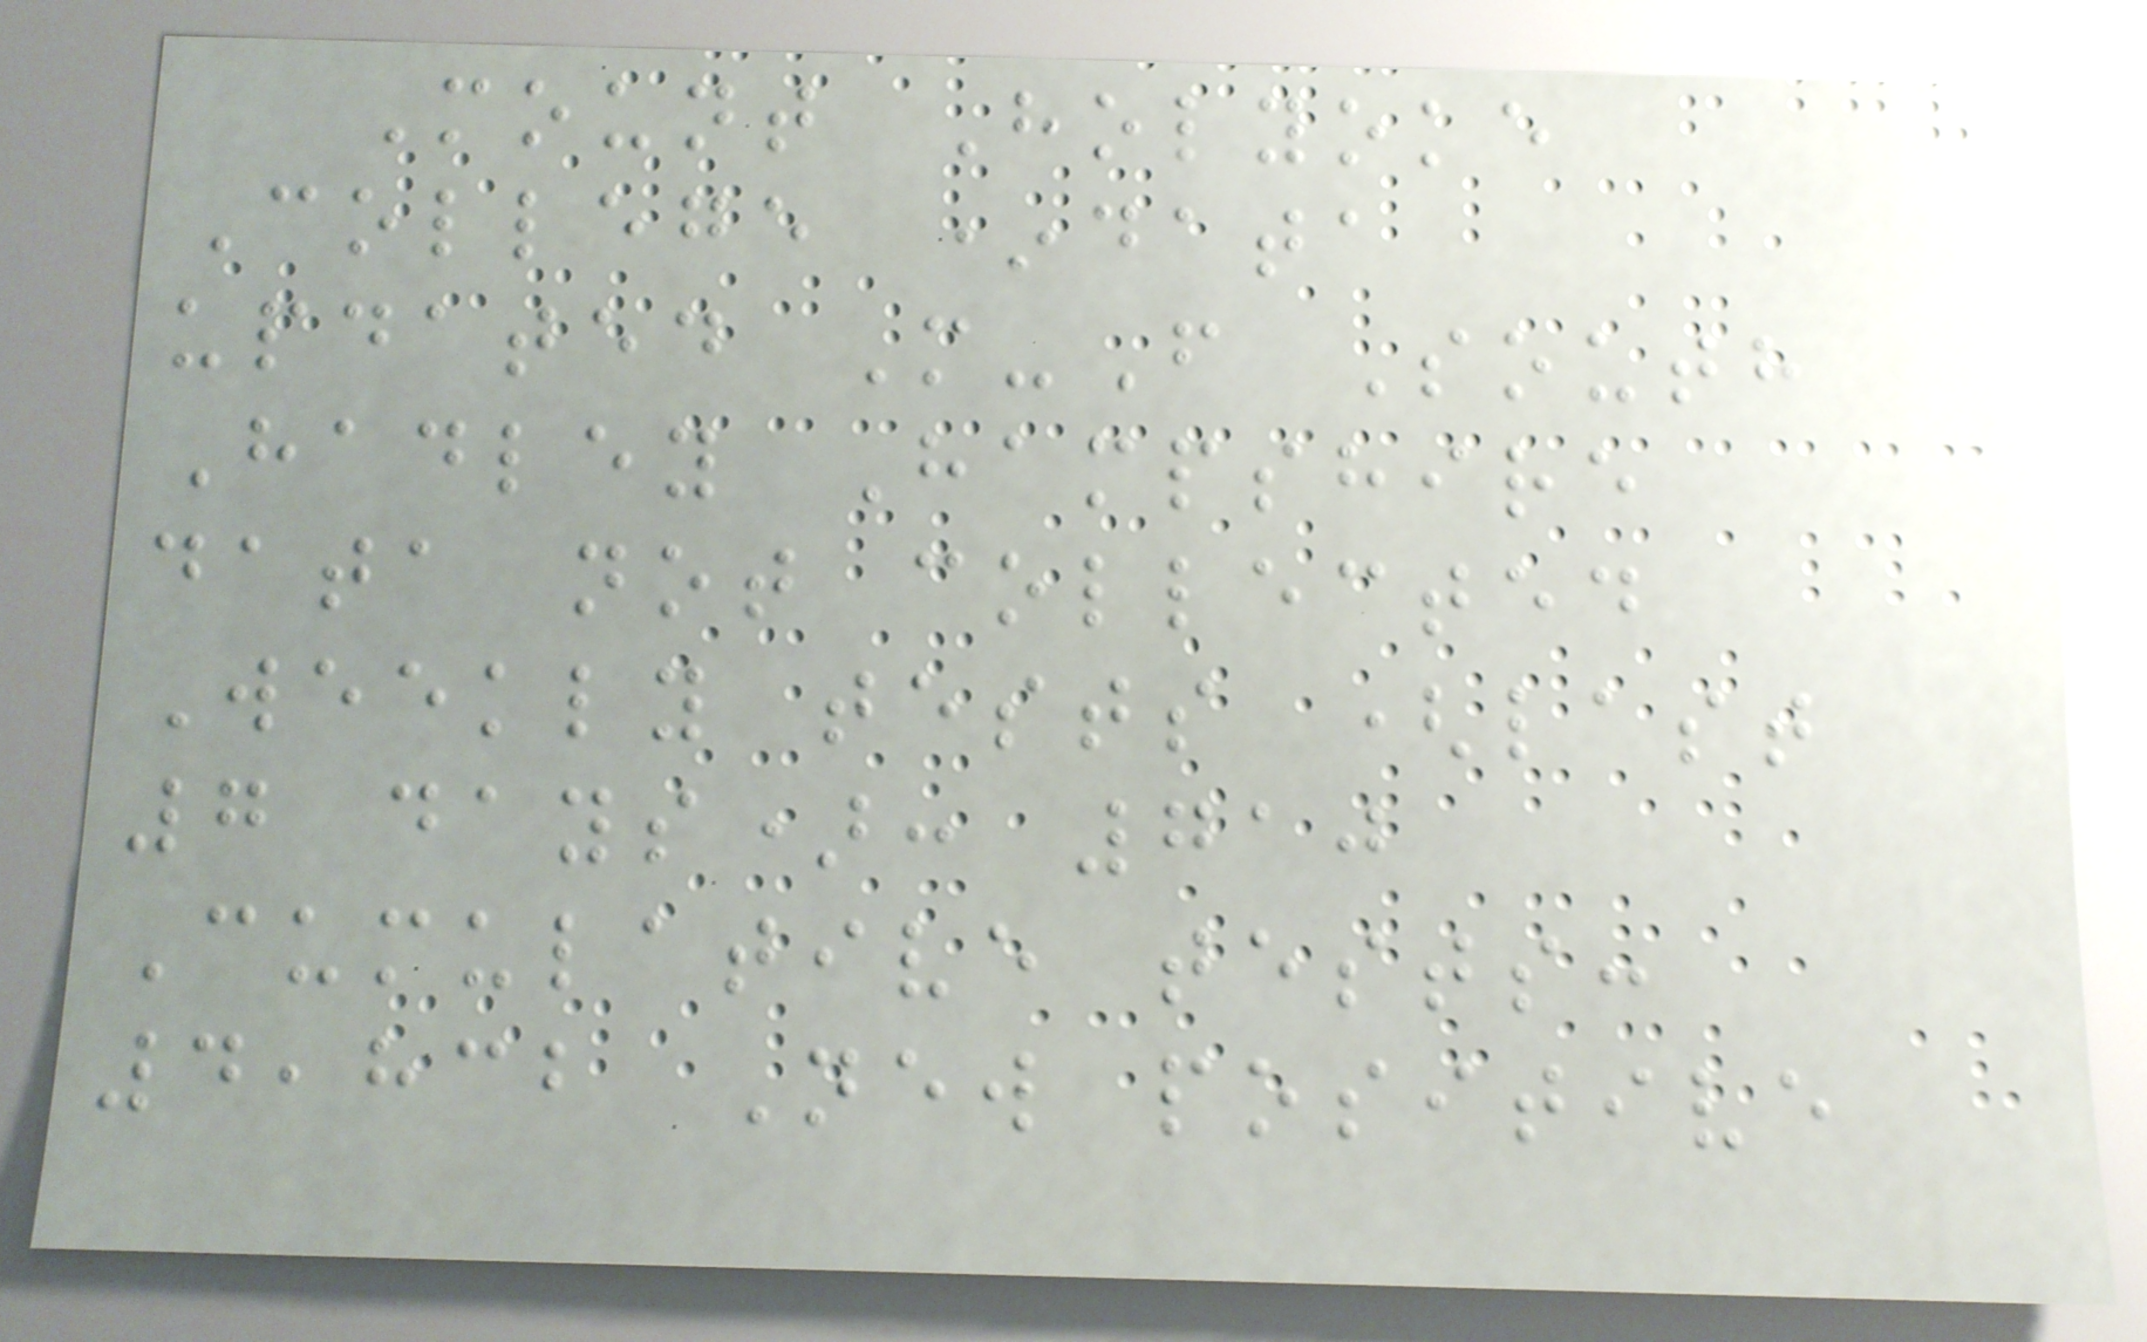Mount Holyoke
College *data
updated M-F South
Hadley Hampshire
data not collected
Weekly tests (last
7 days): 710
Cumulative tests:
4,832 New positive
